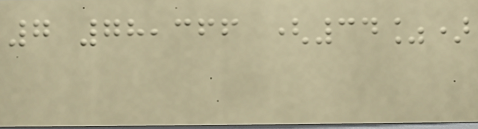7 78,366 (34%)
